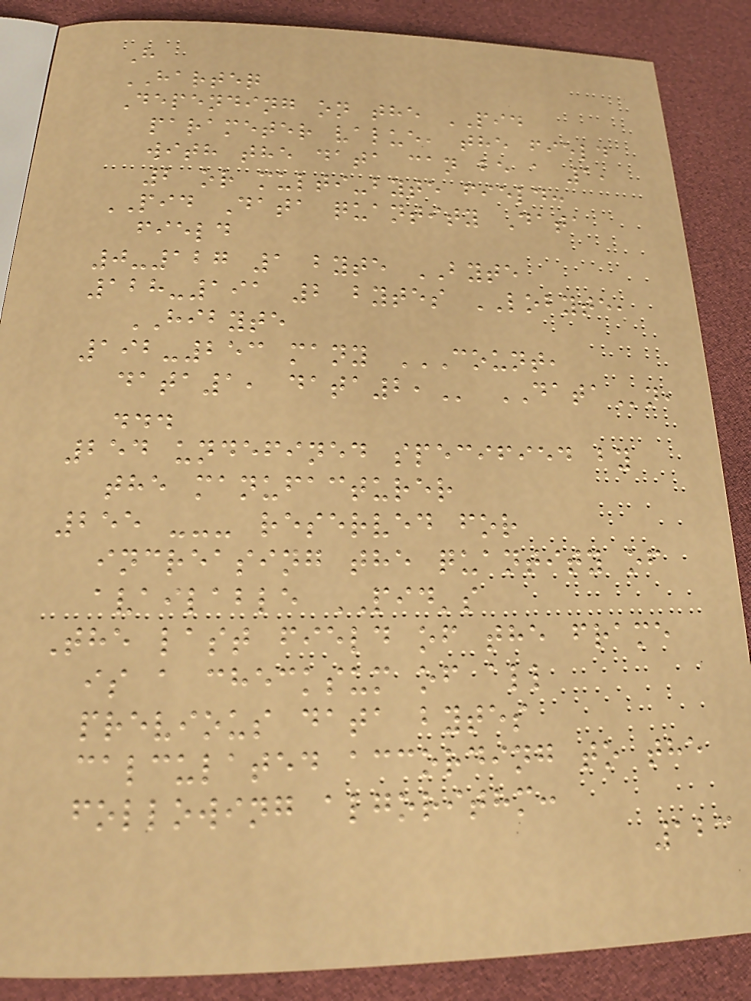H
HARTEQ
Depending on the PID
parameter value, the field
with the data can be a 1,
2 or multi-byte field:
PID Data quantity Data
field
0-127 1 byte BYTE
128-191 2 bytes LOBYTE,
HIBYTE
192-253 many COUNT,
DATA1, DATA2, DATAn,
...
254 undefined specified by
the manufacturer
255 --- reserved for
increasing the quantity of
available PID's
The last field of the frame
is a checksum of all
previous data bytes
calculated according to the
following algorithm:
123
